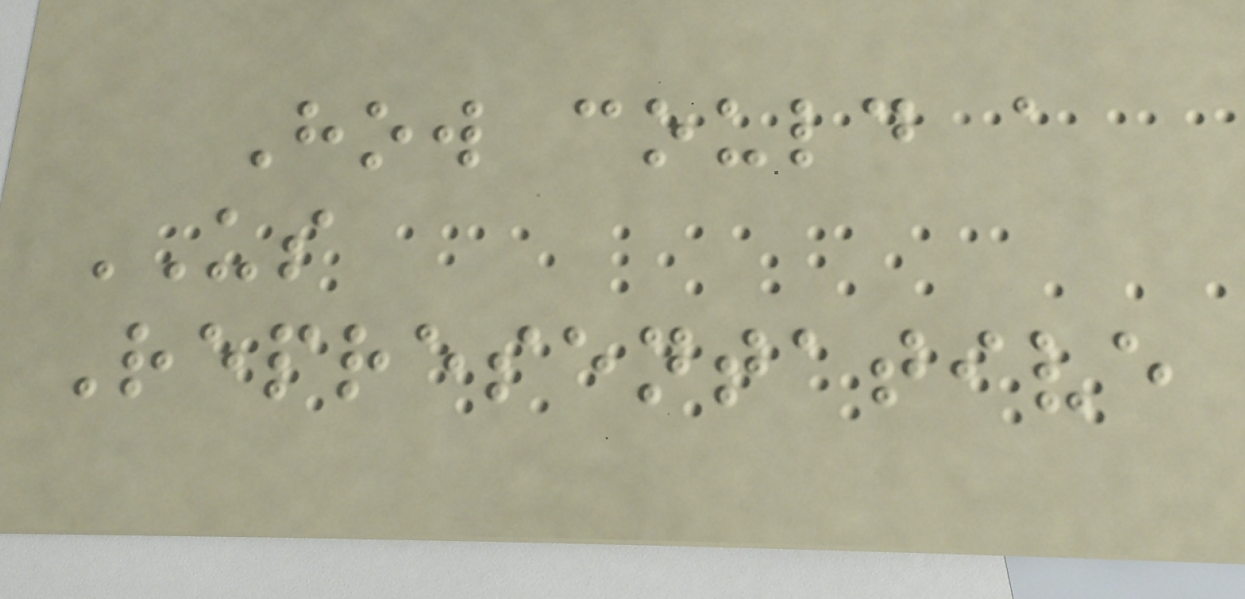How could a
US
Representative
